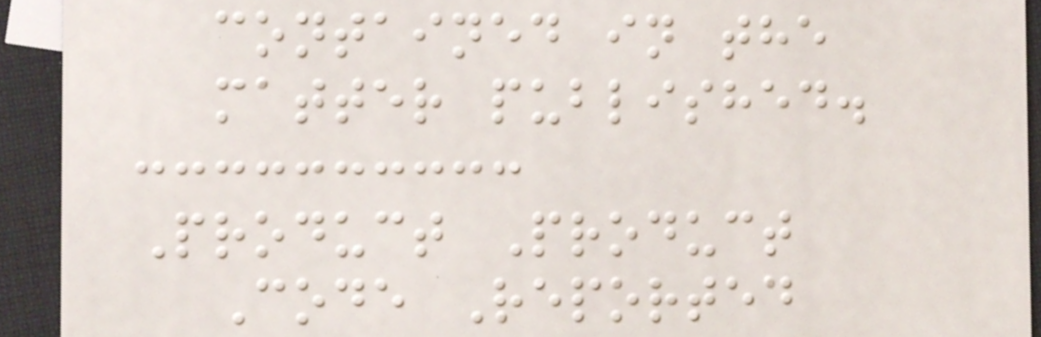contained in the
matter published.
Product Product
Code Reported
